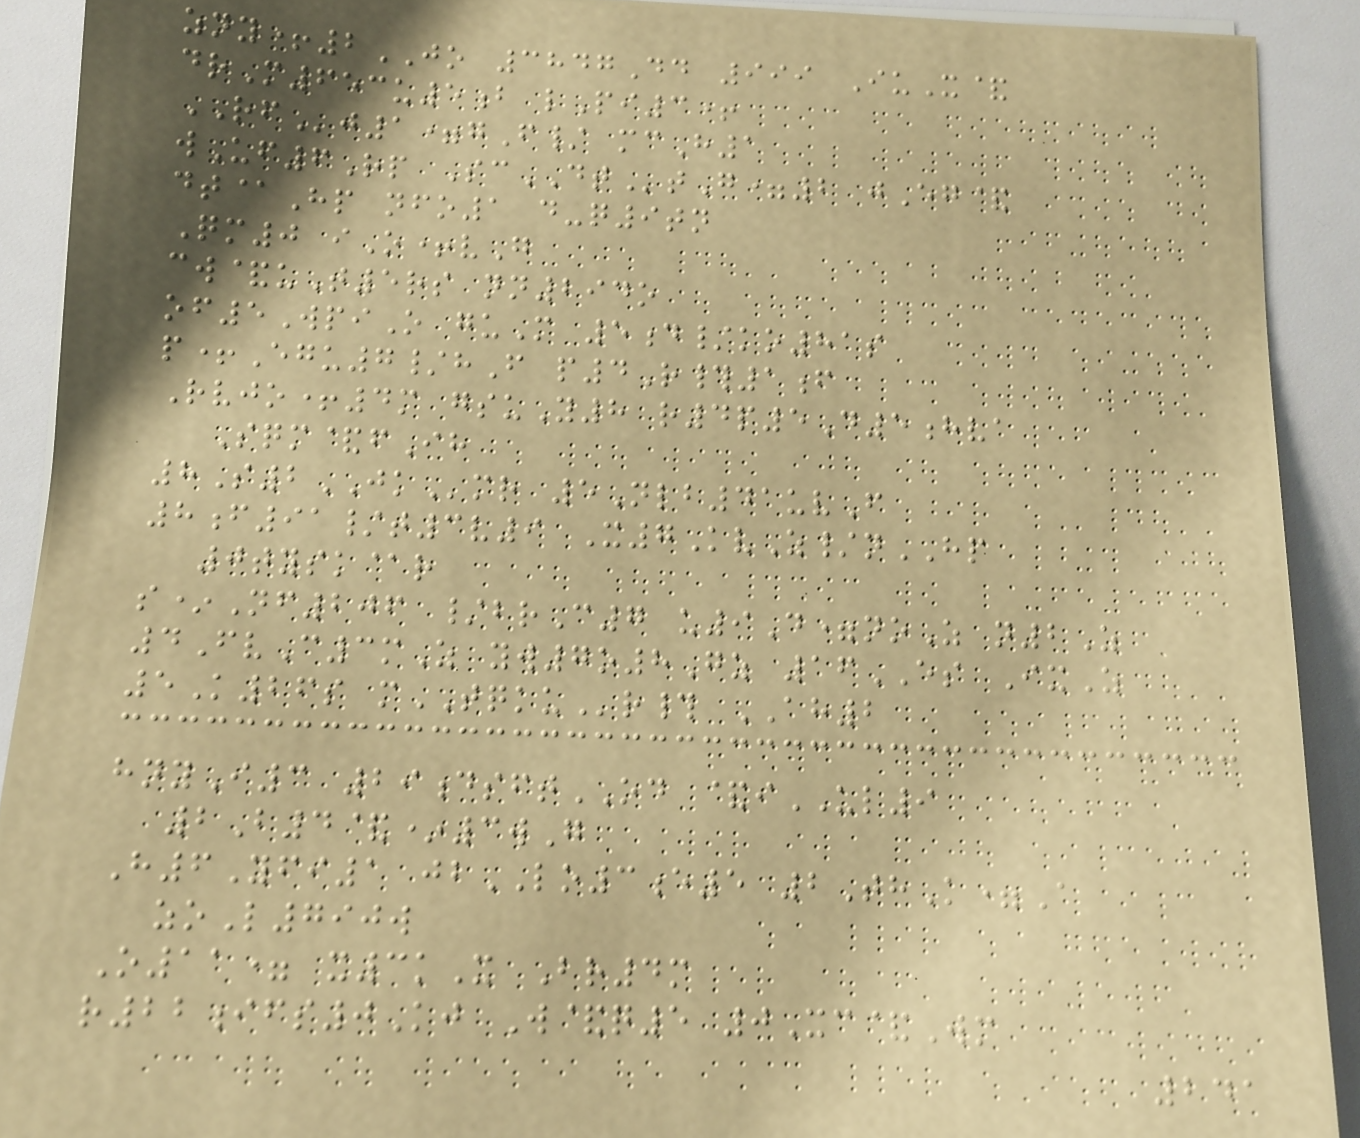zny+2JO 3847Dd 999 IuX&
drM653u5b lPi3+
RFj1=gF/ mcH1
wUf6Rp ScDTtG=2 jEg&
dt@Hp nfo1 d-q9tn
Qm0 iO+vG
cw&uT5rs nn294o
of5WpiO guM 5d/ko81s
p+Egu7/hF p4R#1f
Rvjo+4m gsuY8 r4p5D5hva
Sqm&fIh
8S2JKmr 5Nlb41uvF
8f91/t3v9 X7KvZ/nHP
0tysk@r
s*Nf206 /brC7 u9D=noZ n2Z
4FvC3mZ yw7o8Gz 16ES IxZ
5K26s mTQKUr# AH2
hnyI3 29dsftOD &iUL9
2B4&*3wG
H6Yfi1 jbLO3e5 2ThK=A
zoL790w
O11= x3kX Br4m
r22ifs0Kj W&q5 0Xc&Wm
241
